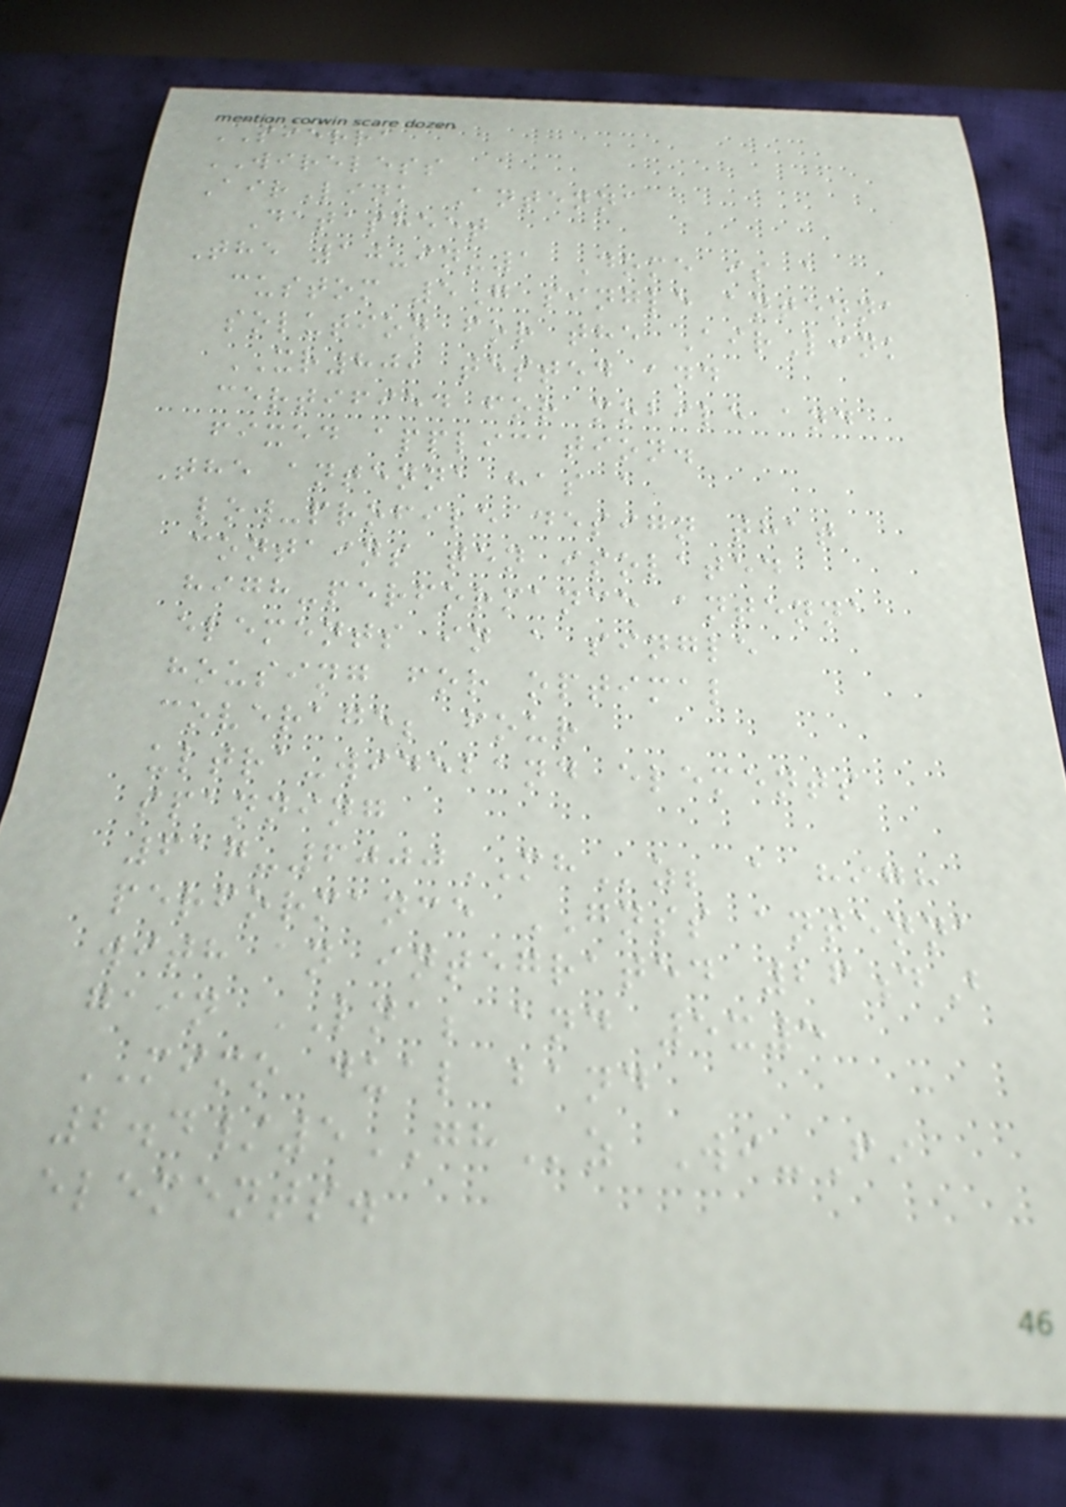SIERRA
WIRELESS
AirLink Antenna
Datasheet
The 10-in-1 Dome is a
custom 5G single antenna
solution for the AirLink
XR80, tested and
certified for mobile and
fixed application.
The antenna has a
low-profile design that
contains ten isolated
high-performance antenna
elements in a single
housing for optimal
coverage; four
ultra-wideband elements
spanning
617-6000MHz; a high
performance GNSS antenna
with an integrated 26dB
gain LNA; and 5x5
MIMO dual band
2.4/5GHz Wi-Fi
elements.
